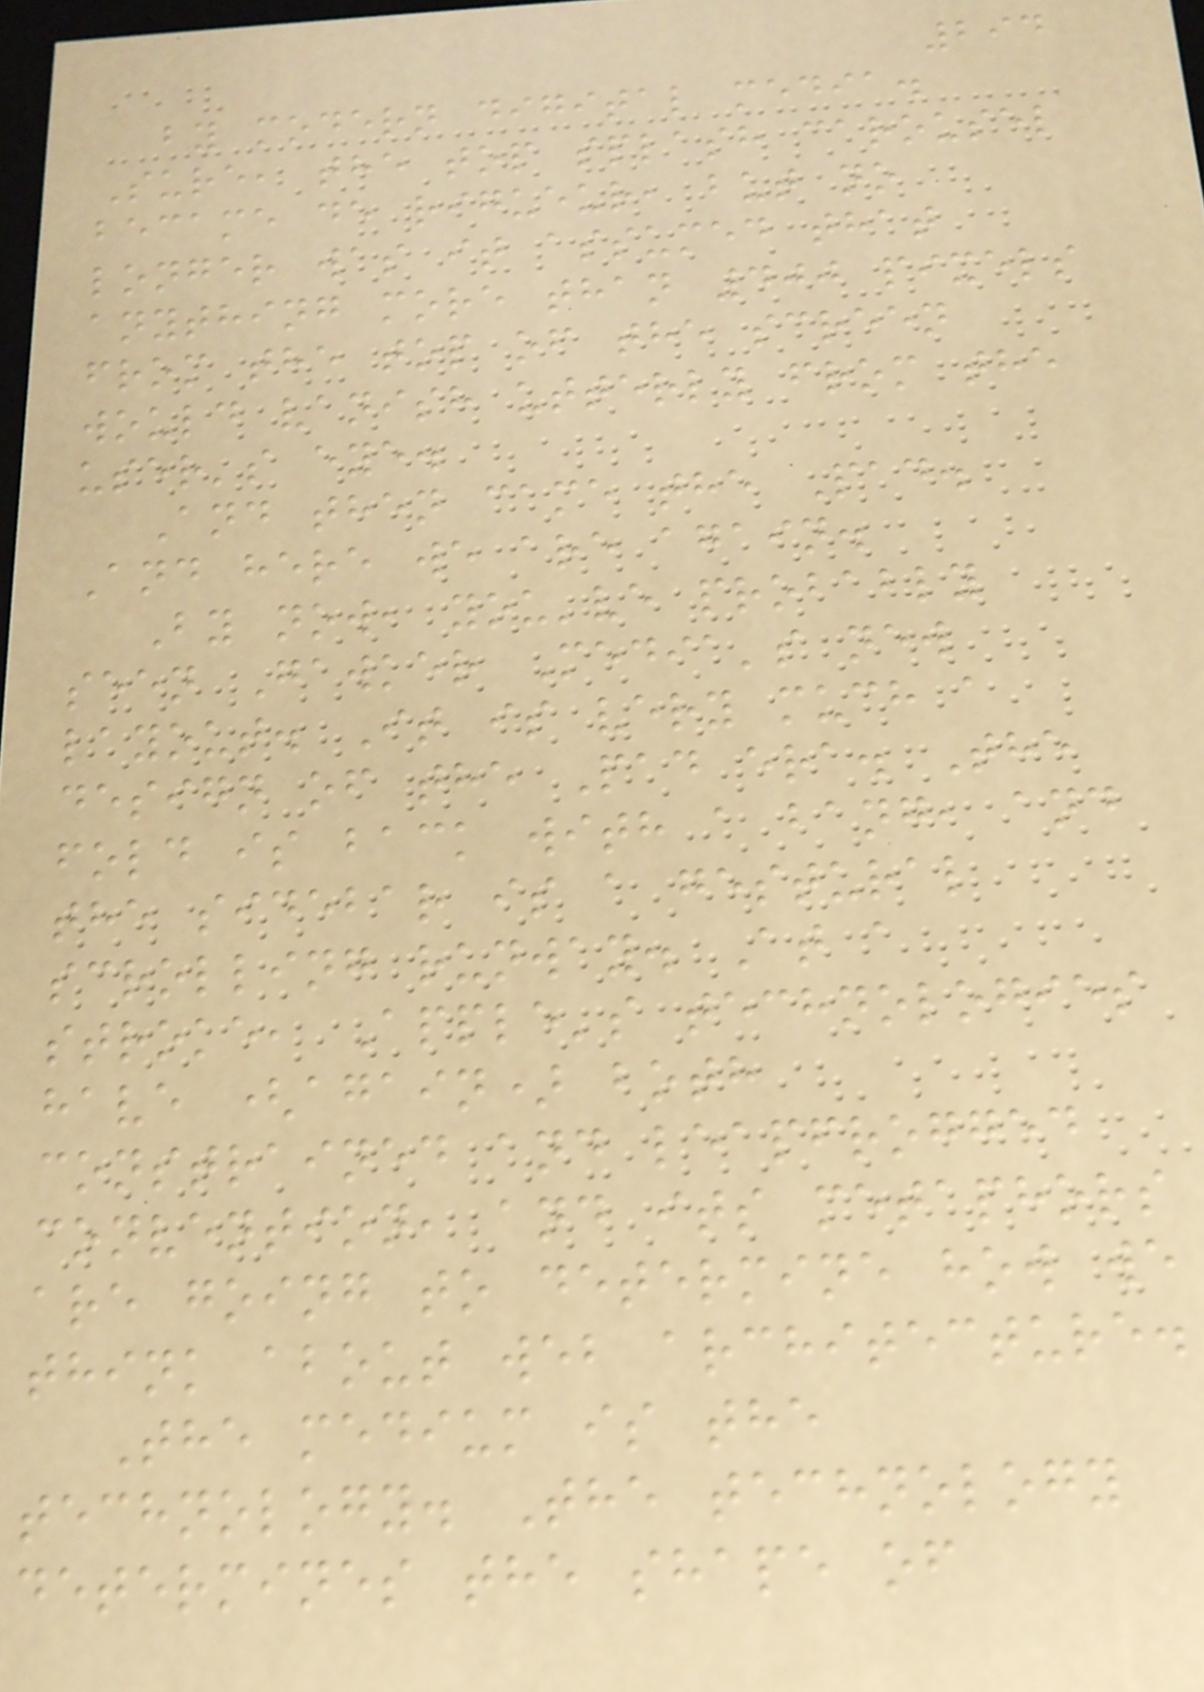294
by modern digital media.
Sure, the top splash carousel
became de rigueur, but no
longer was it assumed that
anything more than 400 pixels
from the top of the screen
would vanish utterly from the
user's eye.
And then came the Pad.
And here we are again.
By now, you've probably
seen Gawker Media's new
layout. It is very much a
design of the Pad era. The
fold is back with a bang, and
the sidebar is a gestural
scrolling runway. At a
stroke, Apple's technologies
have (again) both
constrained and leapfrogged
convention, and its metaphors
are going to determine how we
think about web architecture.
The medium is the
technology. The technology
determines the shape of
